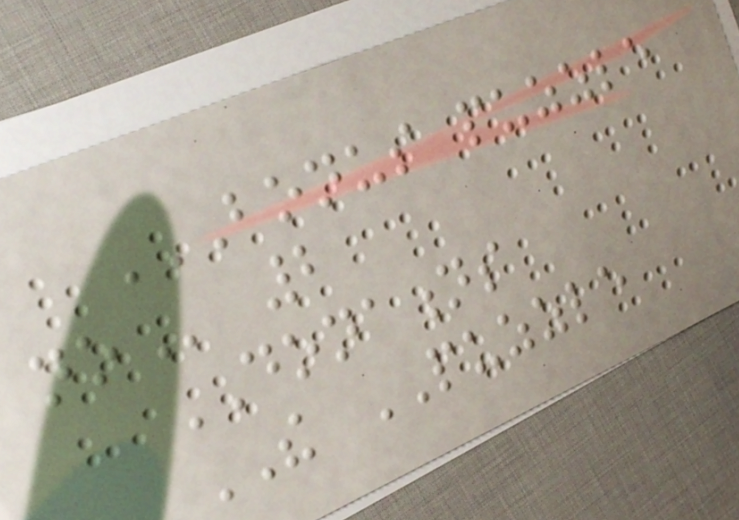BONUS PUZZLE
NO 2
DONATIONS
THE PUZZLE
